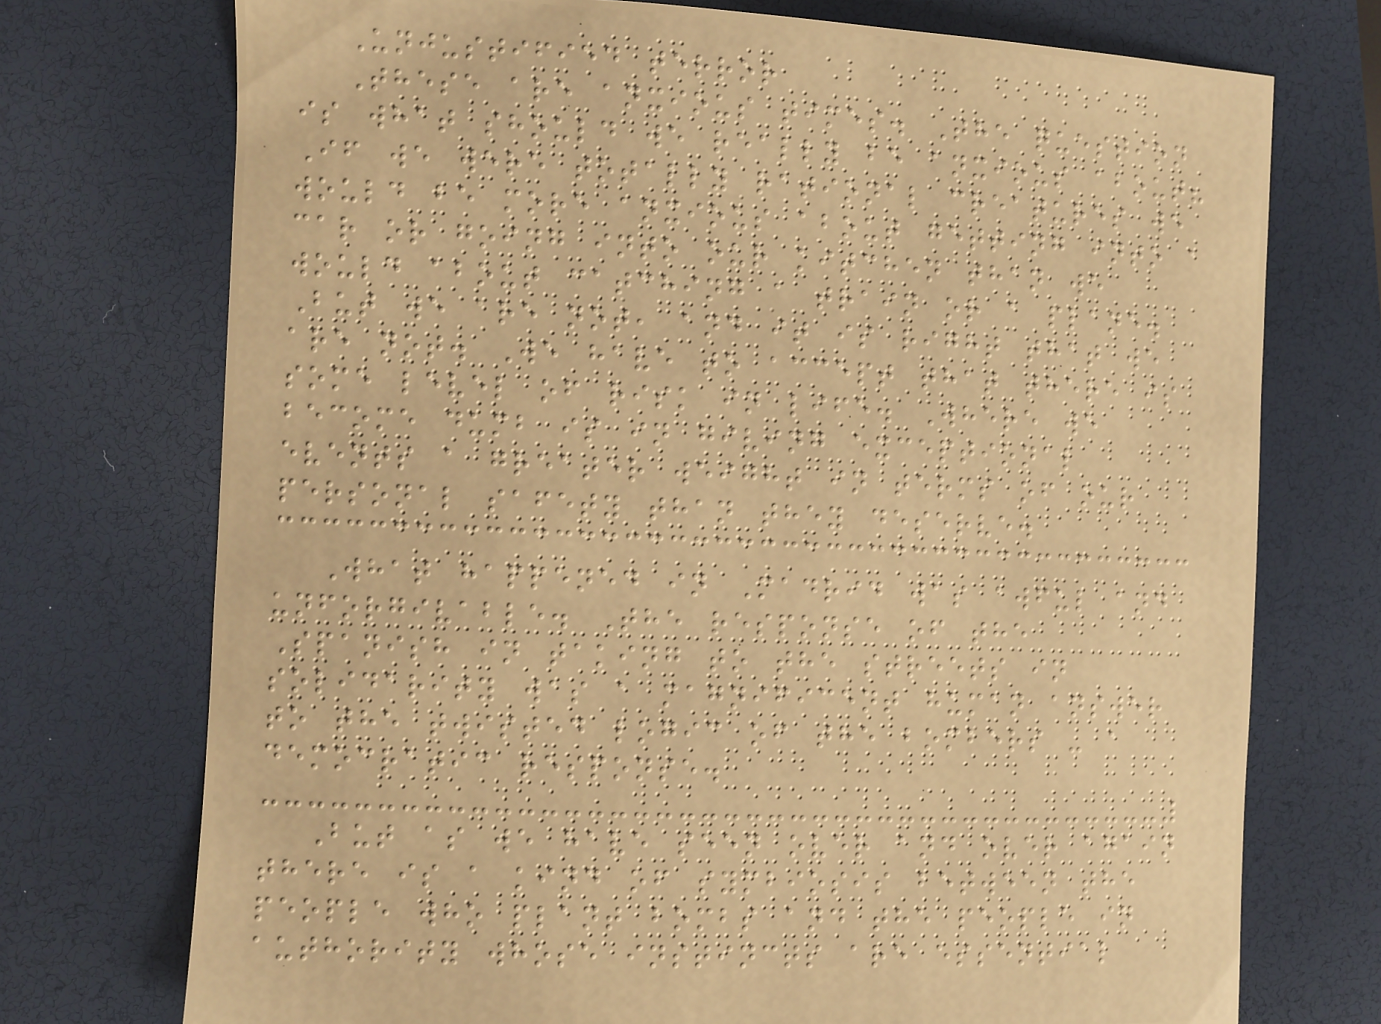Unjustified terror
These are anxious times. The question
is what should we really be anxious about?
If we were totally rational creatures we
would be more anxious about getting into a
car or going into our kitchen than we
would about catching a train or a plane.
But we are not, and it is right that we
are not. We have to accept that there is
some level of risk in life. Where we
become dumb is in giving exceptional
events a greater weight in terms of our
personal safety than they deserve.
What happened in Madrid was awful and
unforgivable. The response of the
Spanish in taking to the streets in
solidarity was a magnificent human answer
to the twisted logic of the bombers - a
democratic response.
But as we have seen over and over again
there is a kind of symbiosis between the
people who plant bombs and the people in
authority whose instincts are essential
